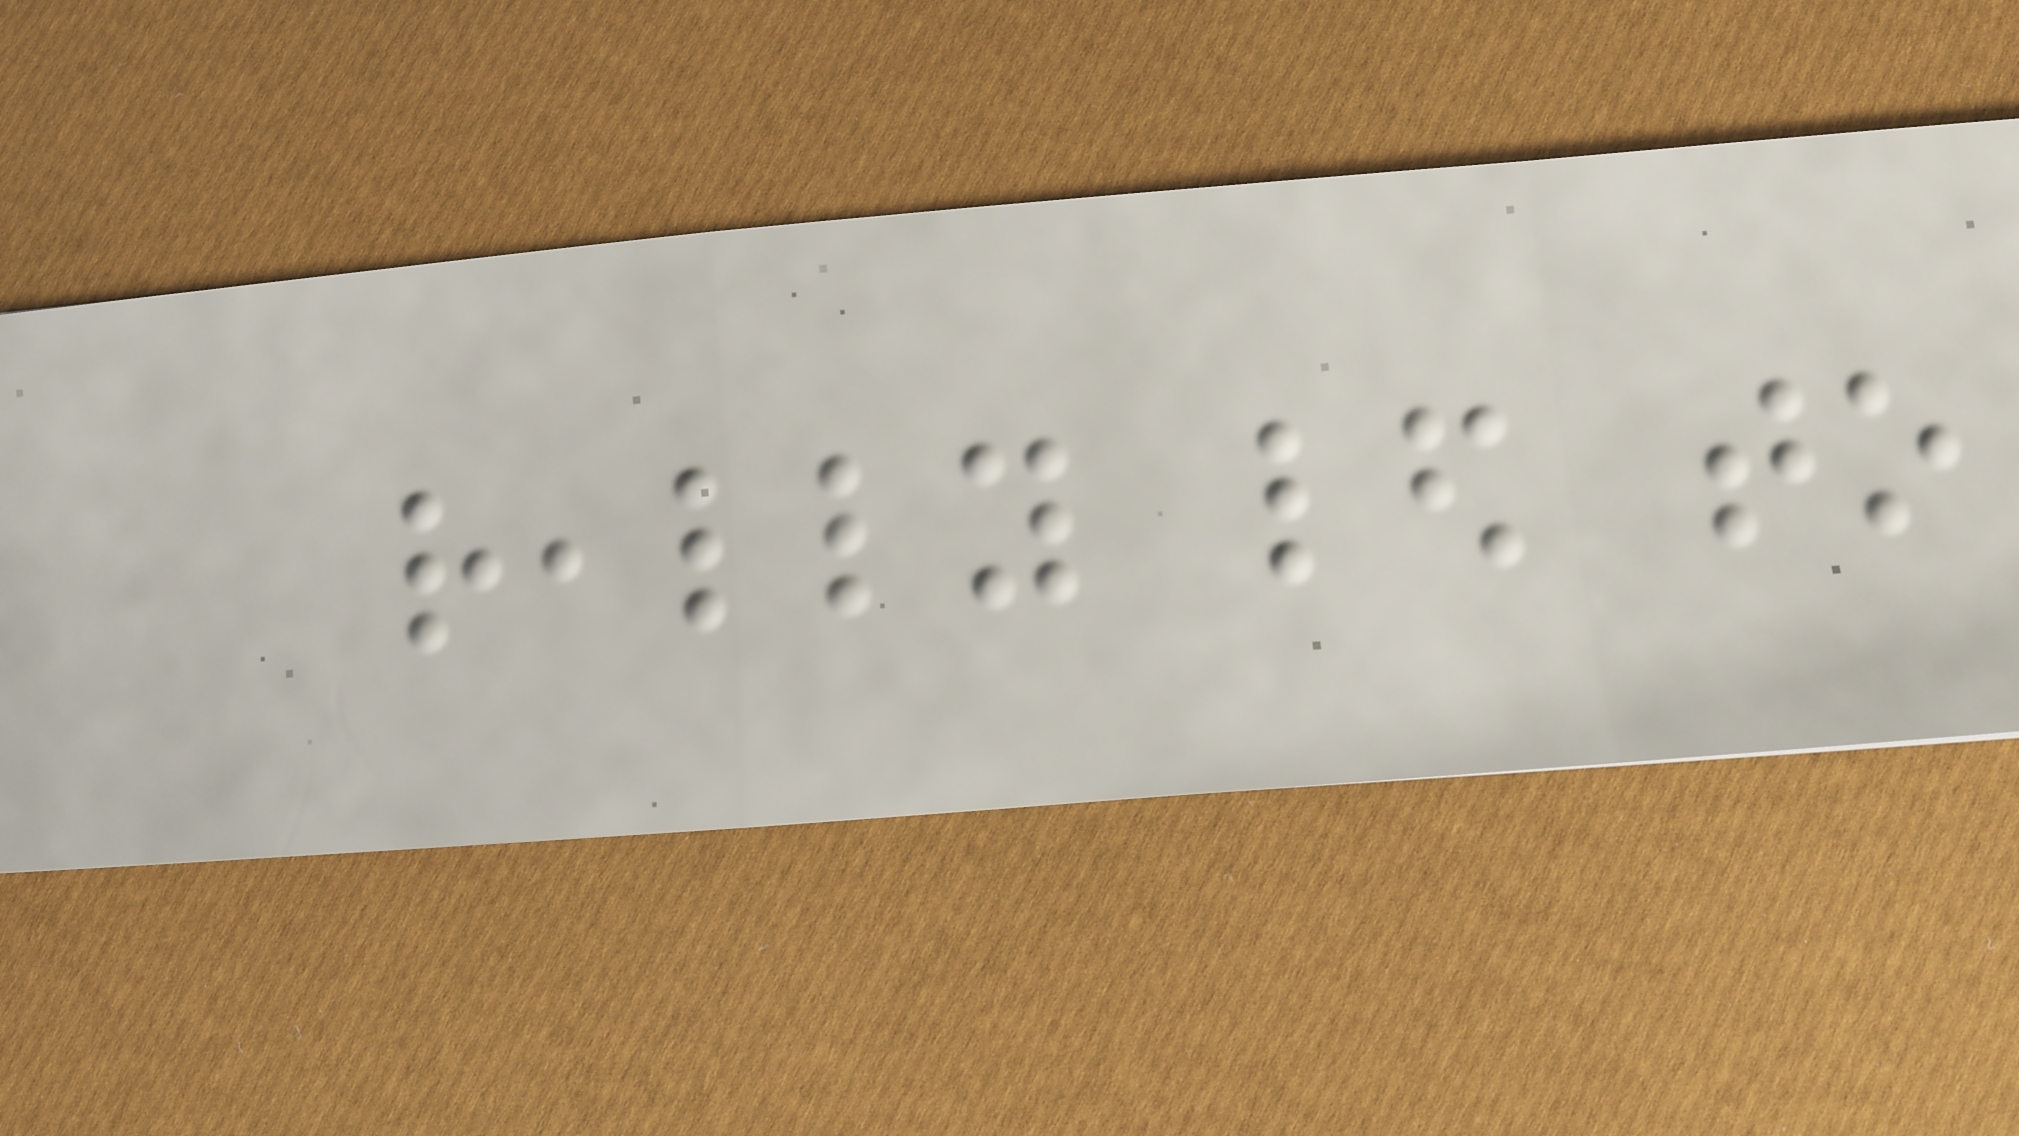really led to
